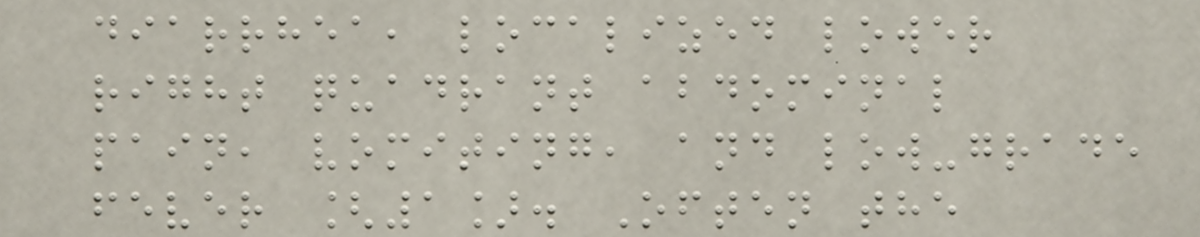diarrhea, localized lower
right quadrant abdominal
pain, vomiting, and low-grade
fever [1]. Often the
